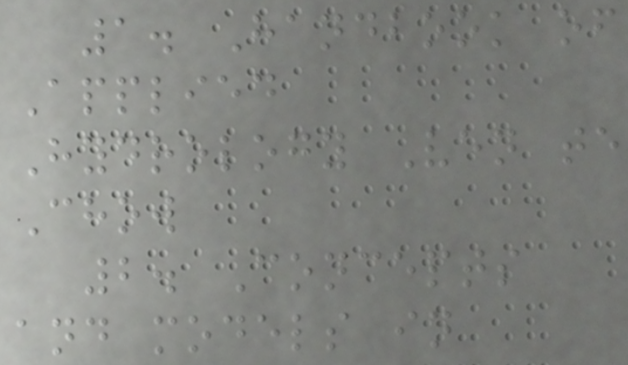1. Handbook of
Applied
Hydrology Ven te
Chow
2. Concepts
and models in
